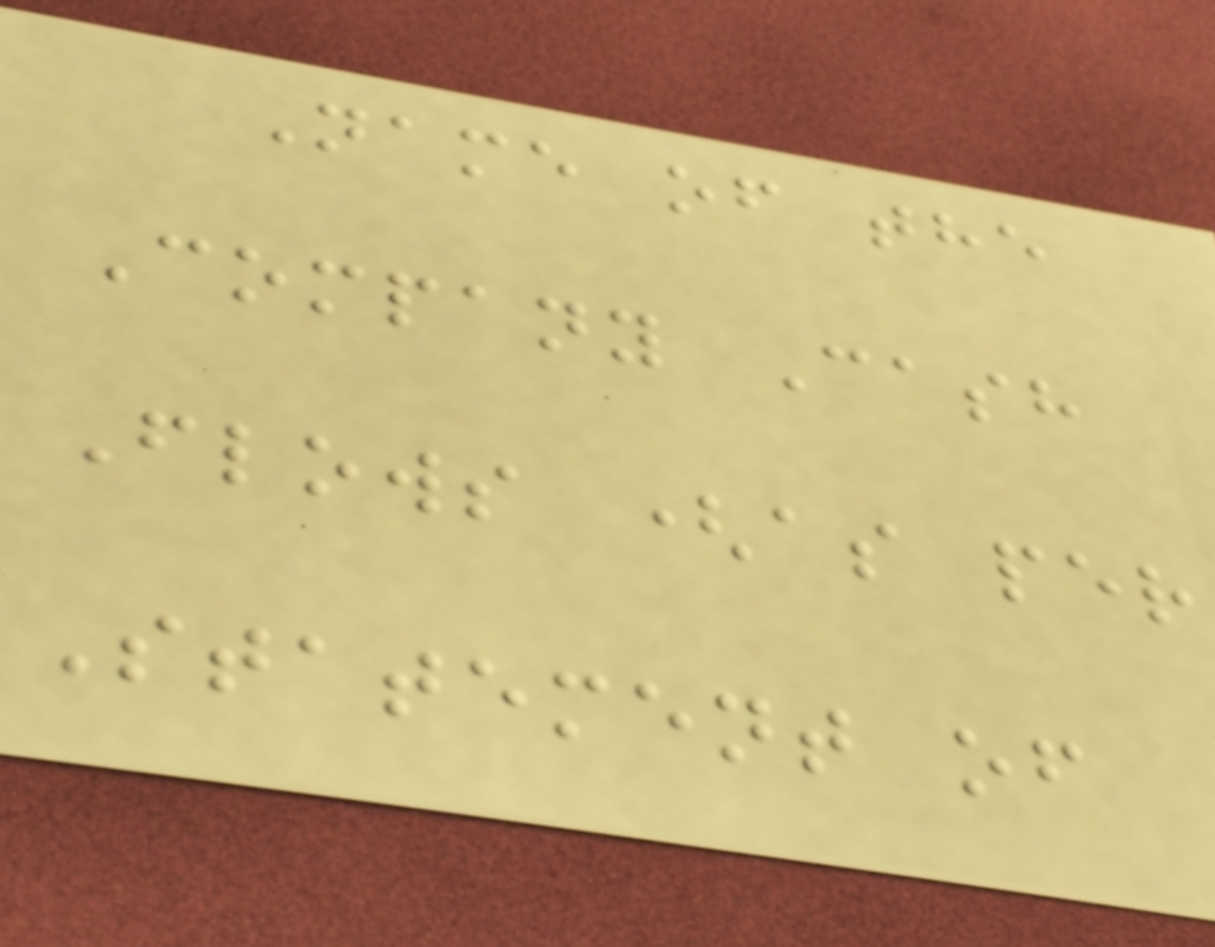Name of the
Company Cash
Flows (as per
Statement of
